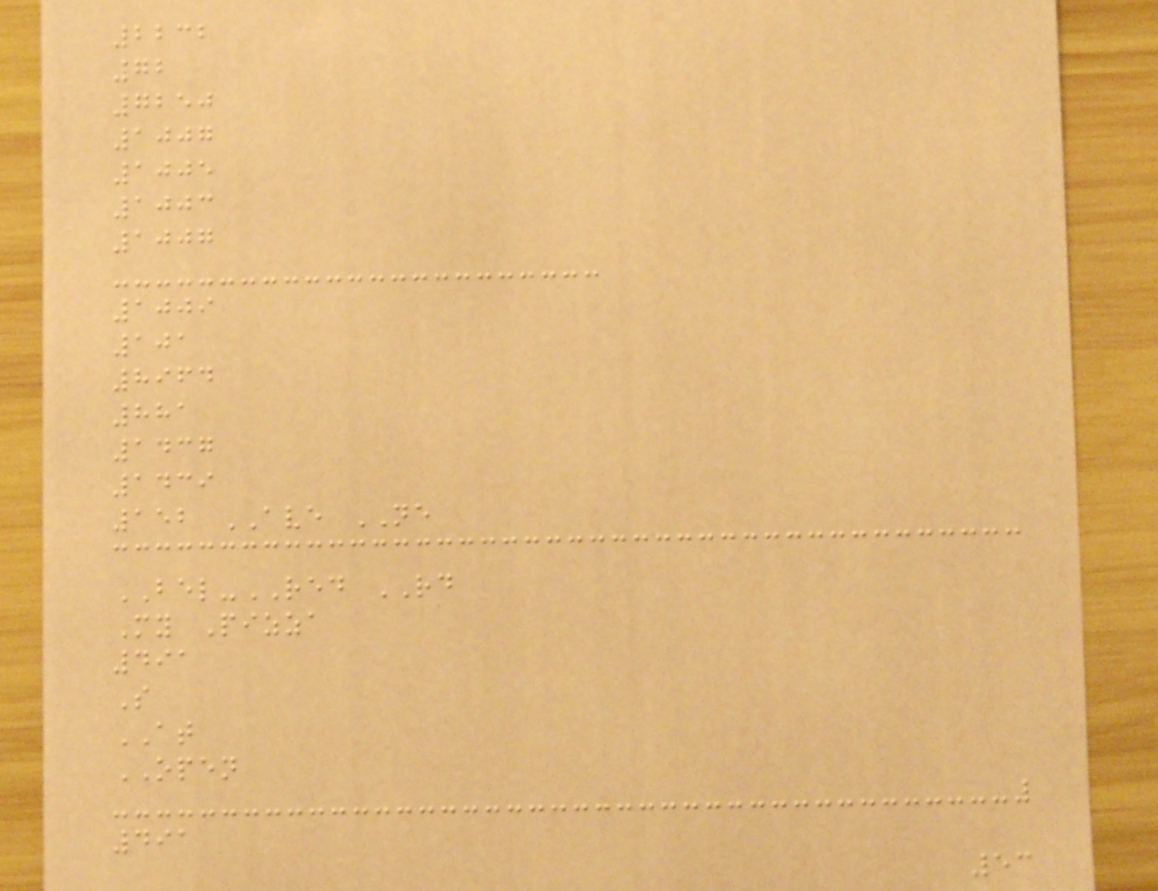2232
72
7250
1007
1005
1003
1007
1009
101
8964
881
1437
1439
152 AVE NE
BEL-RED RD
My Pizza
491
S
AT
OPEN
491
53
